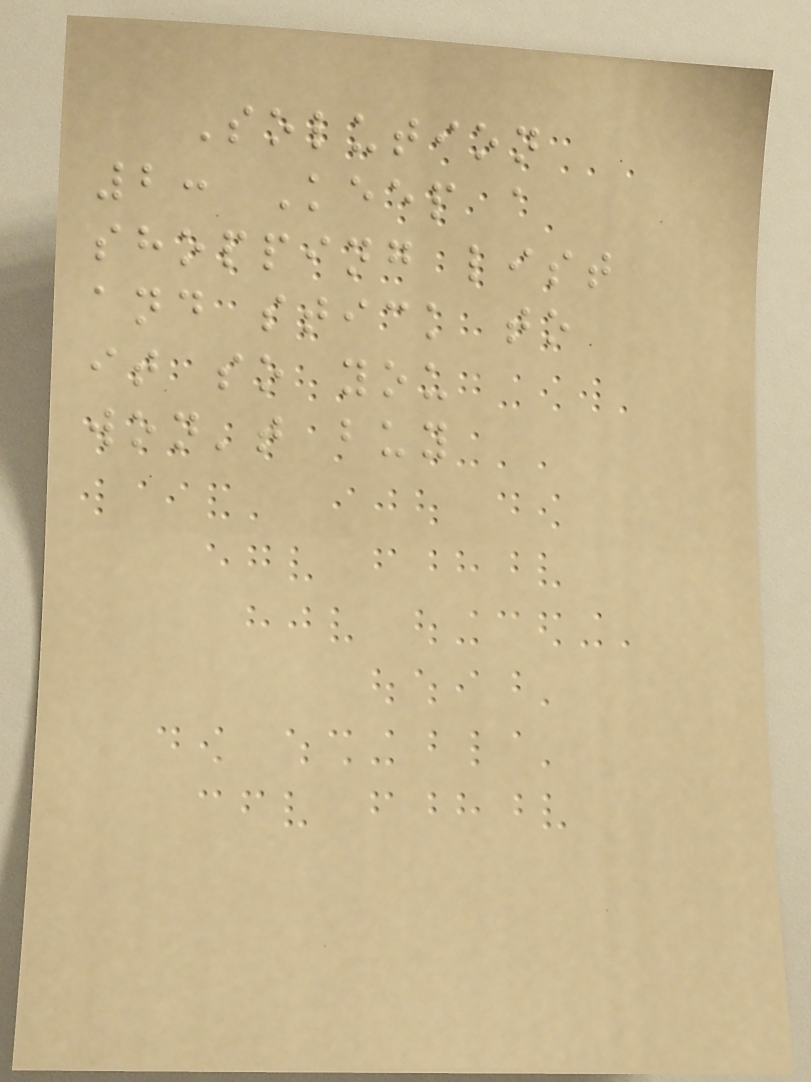Solution
2: Keep a
shopping list
and stick to
it so you
won't buy
